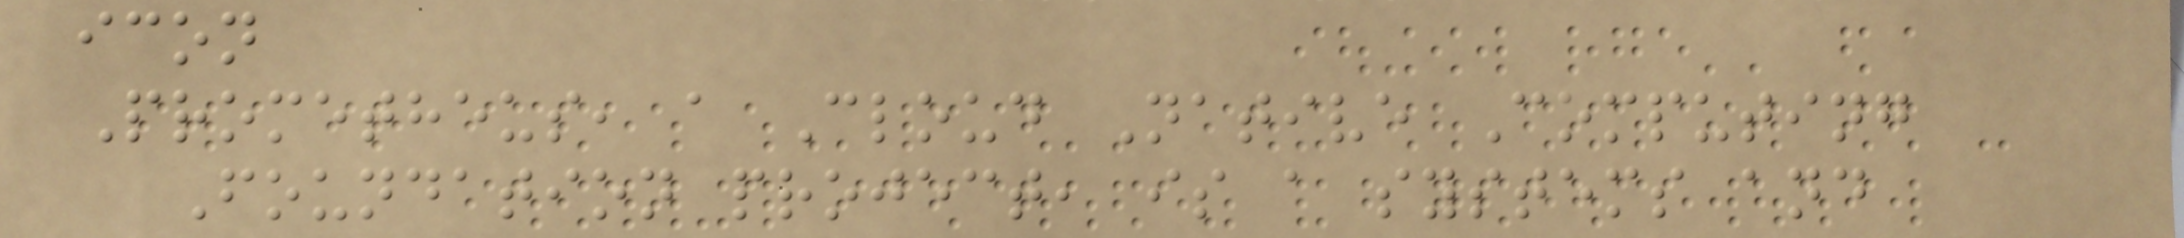icon
Prometheus, a Cloud Native Computing
Foundation project, is a systems and
